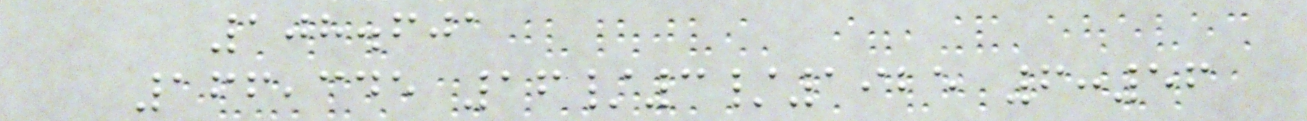108.601
166,345 16/3/1925 6:56
